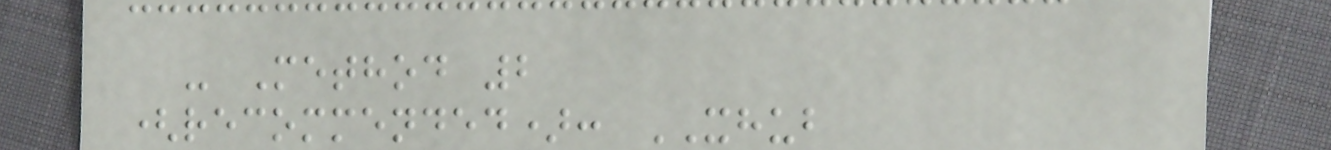- Method 2
(recommended): XHUB
